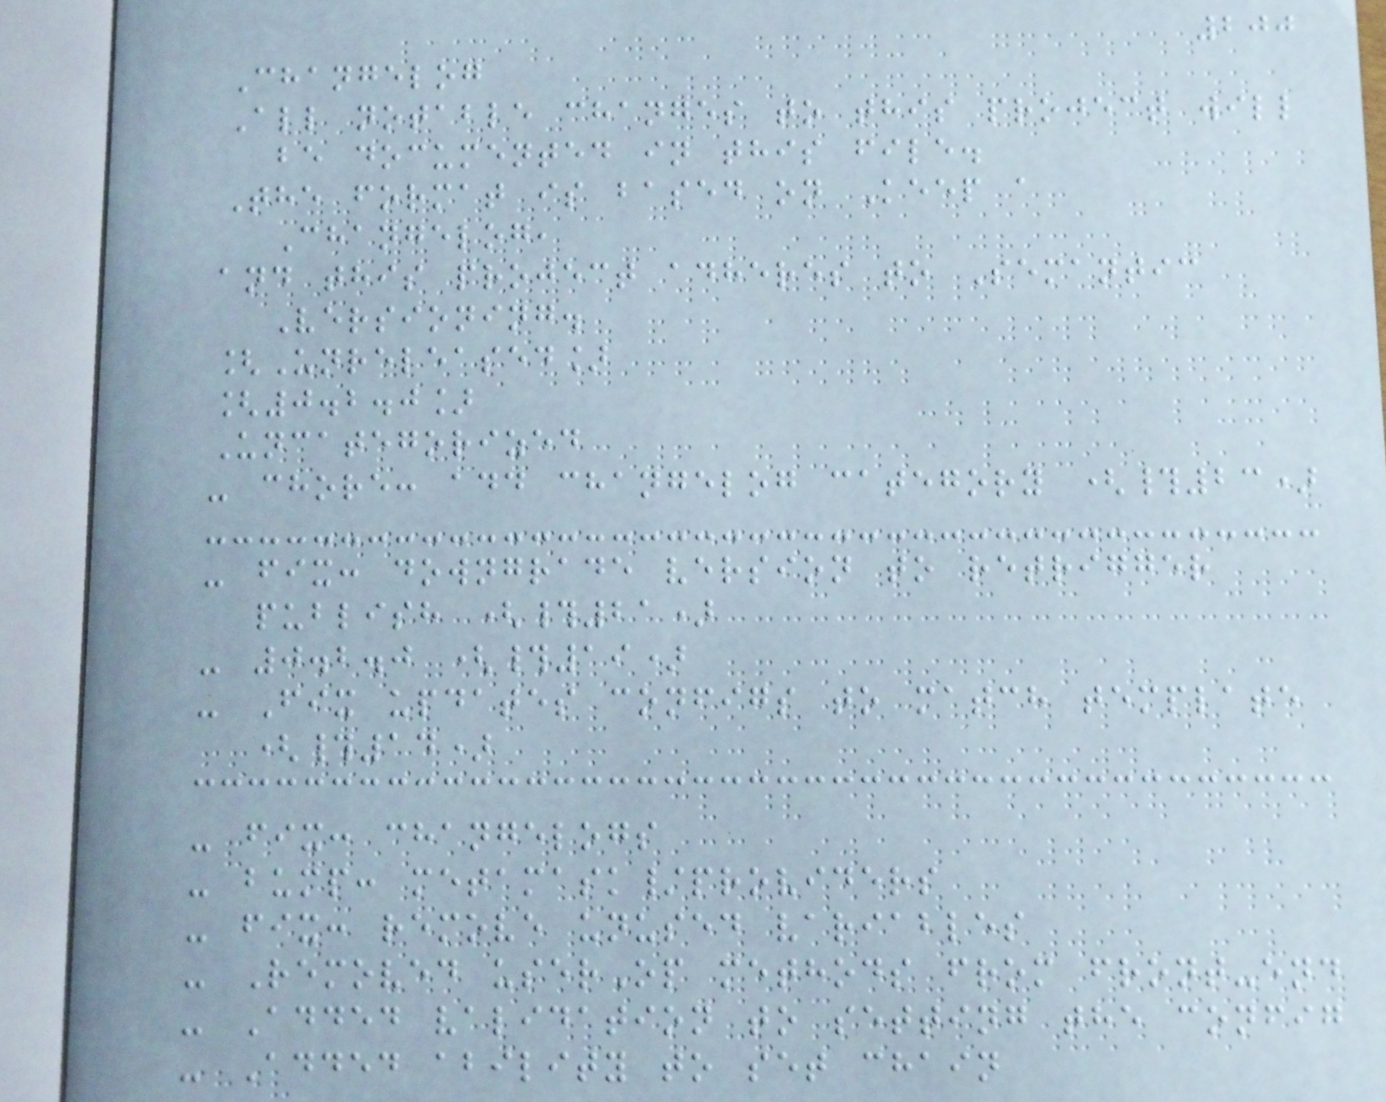200
Changelog
All notable changes to this project will
be documented in this file.
The format is based on Keep a
Changelog,
and this project adheres to Semantic
Versioning.
[Unreleased]
[0.2.0]
Uncategorized
- chore: add changelog category (#23)
- fix: downgrade version to retrigger
publish (#21)
- 0.2.0 (#19)
- Fix updates configs to match template
(#14)
- fix: changelogs
- bump: metamask/providers
- fix: remove unused variables
- Removed userOp methods from front-end
- Added validation to setting the config
- Added ability to set chain
